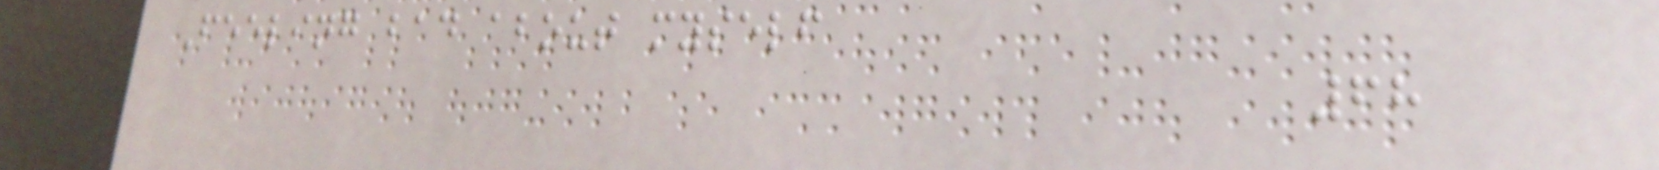Feeling bad about myself
68
